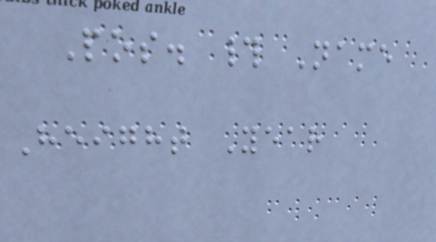Pos. # Name
Height Year
